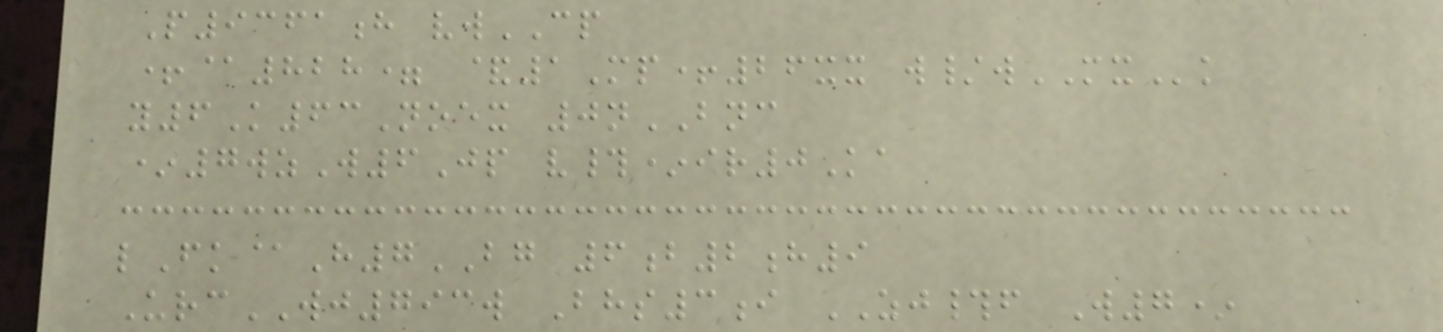P9361h vwCP
+@828= &1Mp+26xx w/wMXk
y6K63Noex 0nBNC
*7wzW6Jp v#*ir0Ka
lFk@H7BG 6b2h9
UrcWJ793w Bhs3i ZJ#f W7*
